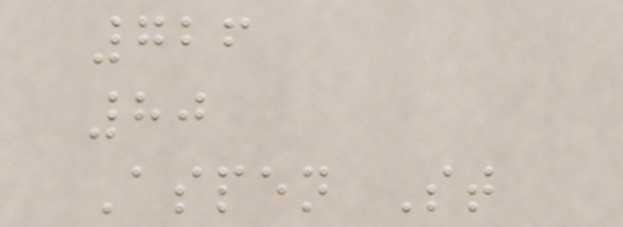726
80
Aspen St
